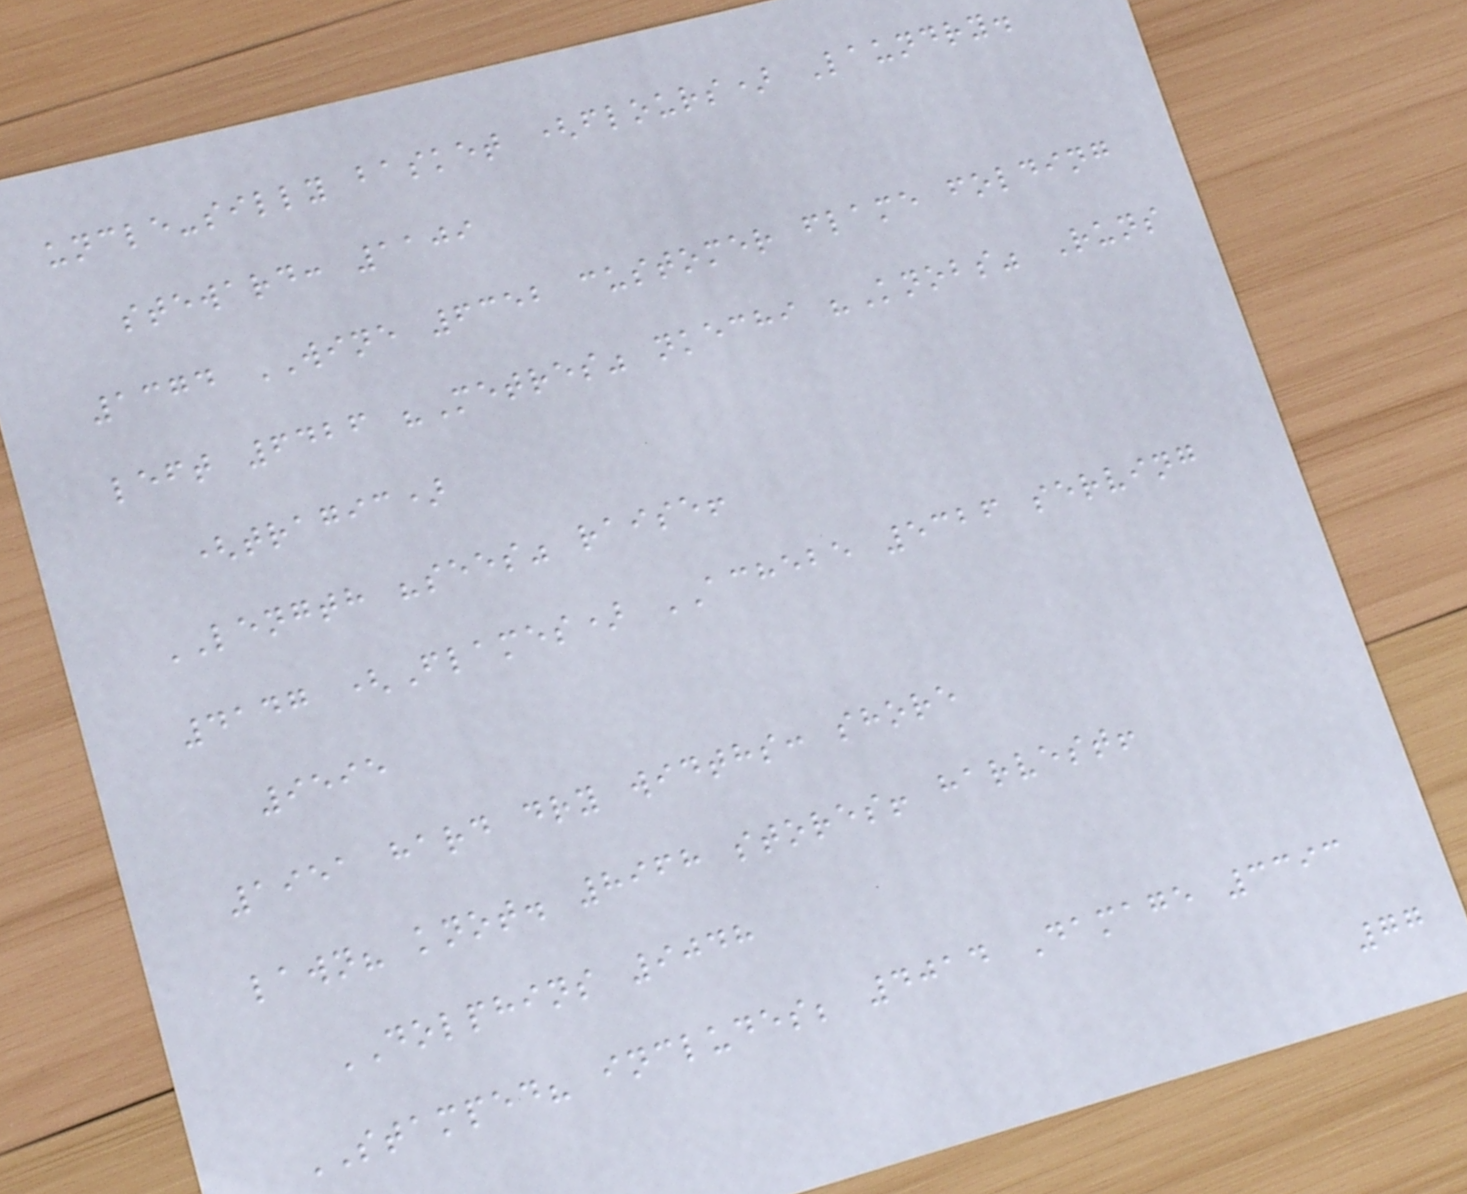uncle-silly basket (flours) Laundry.
steward: 1109
1374 WINE 6352 customer flame folding
left 6426 "Metres" nkechi "Knobs" Runs
(tragic)
LENGTH "sees" raise!
4147 (Flames) ACHEBE 5326 serving
9595
1951 hard dry widths: shore
lawn? knot. 8968 stores! harvest!
DOLPHINS 9048
STAMPED? includes; 4014 Damage 3393
77
